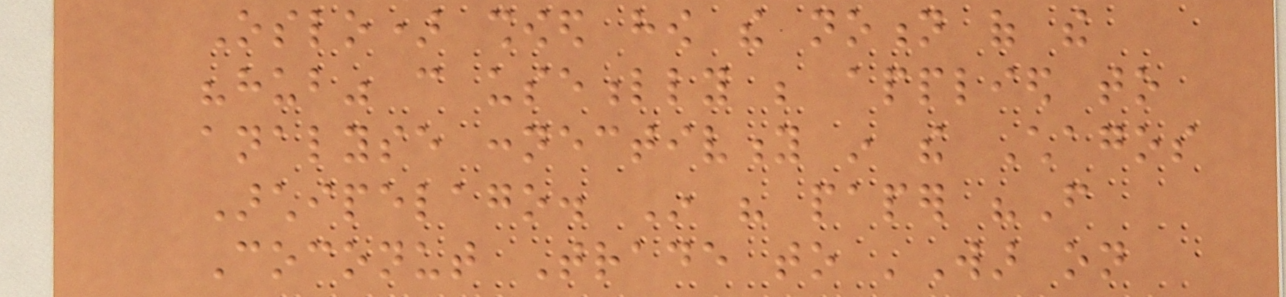Oslo) showed how the notion of the
"hub" can usefully be applied to
analyse connectivity in the Chagos
Archipelago. In his paper "From
Coconut Trade to 'War on
